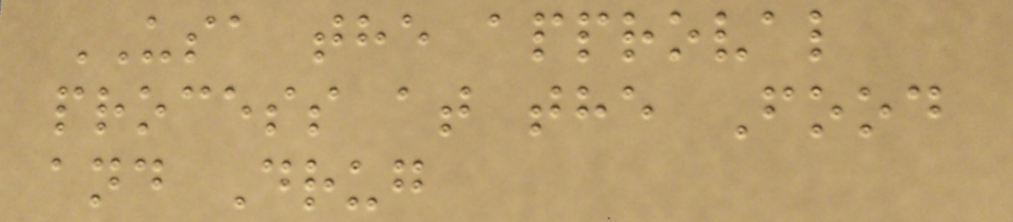USA the approval
process at the Food
and Drug
